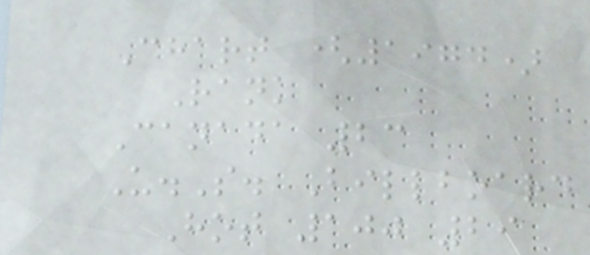Chart (1974)
Rank
Canada 23
U.S. Billboard
Hot 100 29
